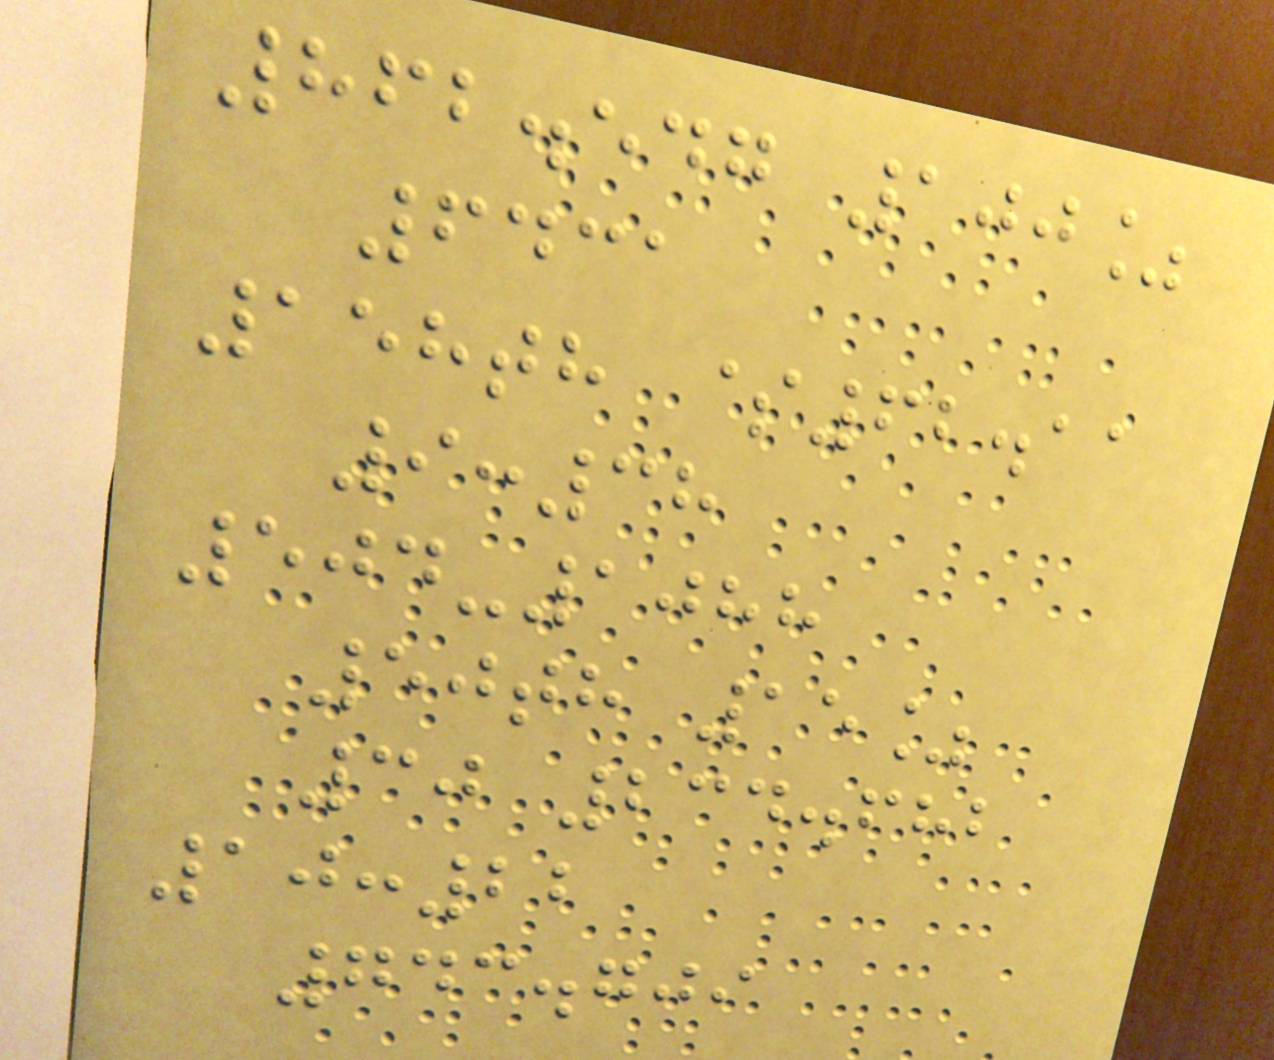862.547 100%
6431
158th $62.11
9:38
504-1088
50th 15%
30 234.682
10:22
743.709
